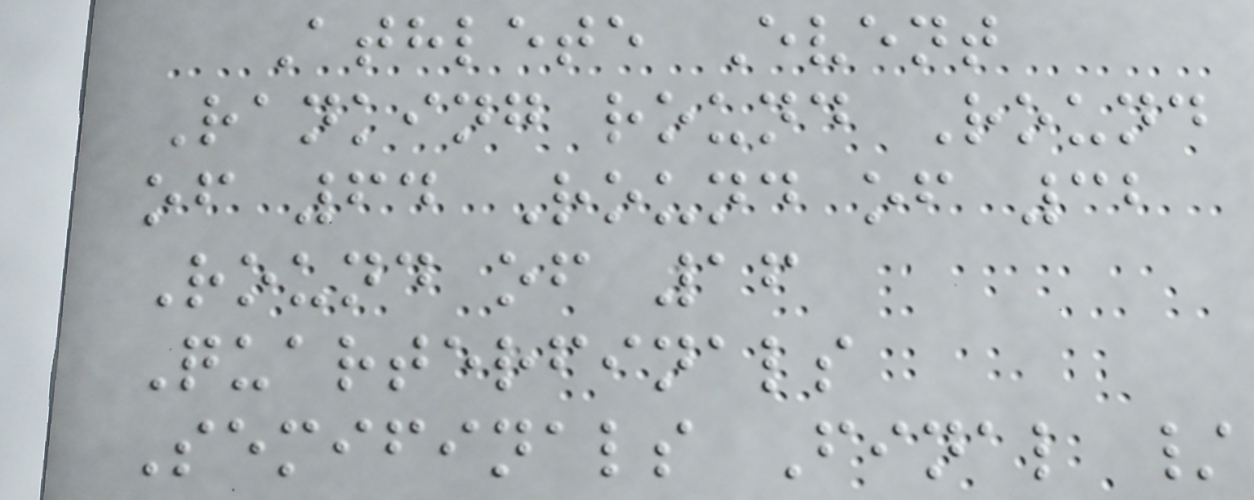Athlete Event
Ranking round Round
of 64 Round of 32
Round of 16
Quarterfinals
Semifinals Final /
